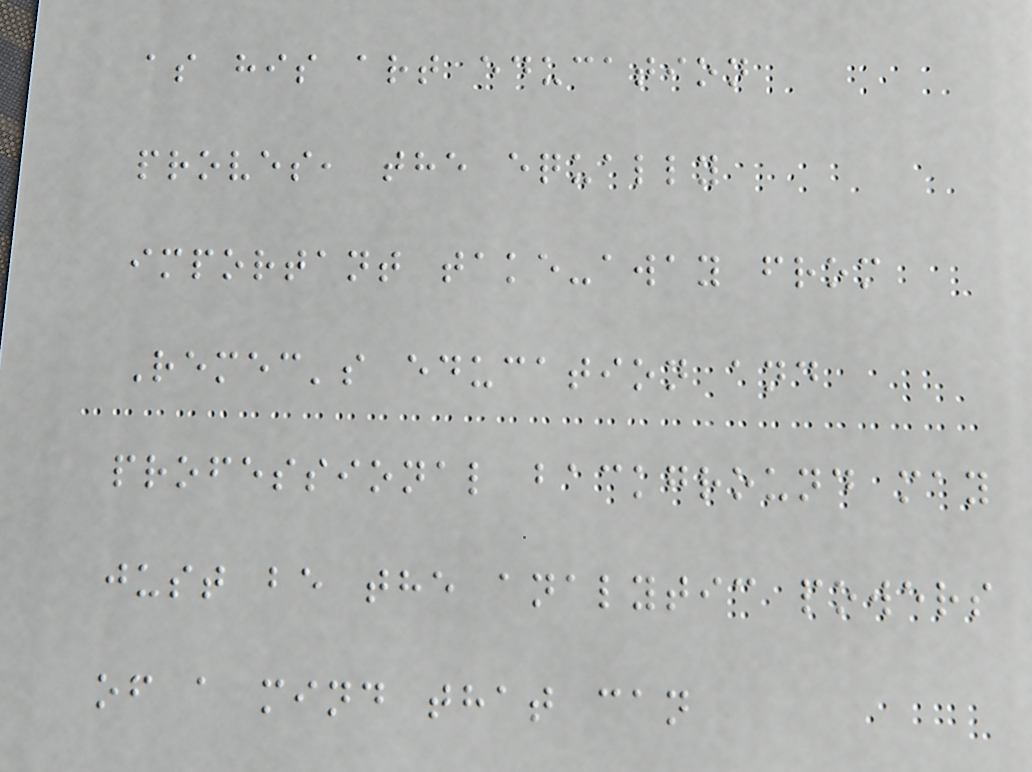as his art education
proves, the equally
important take-away from
Remec's education and
professional background may
just be the analytic powers
of a mind that can
